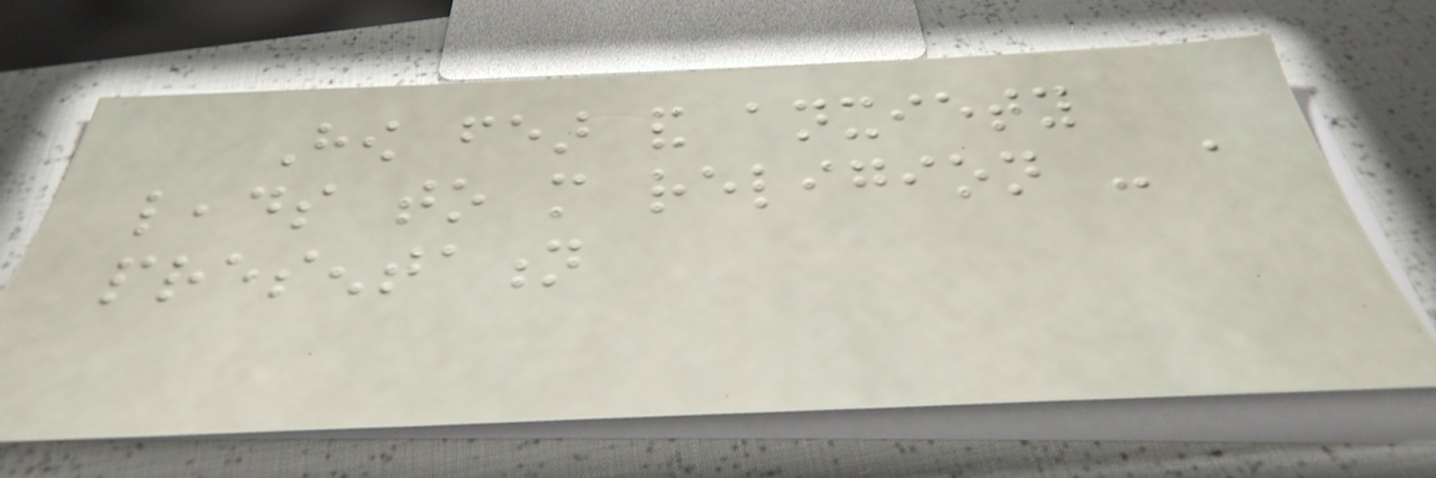How fear and anxiety
leads to more religion - a
presentation
